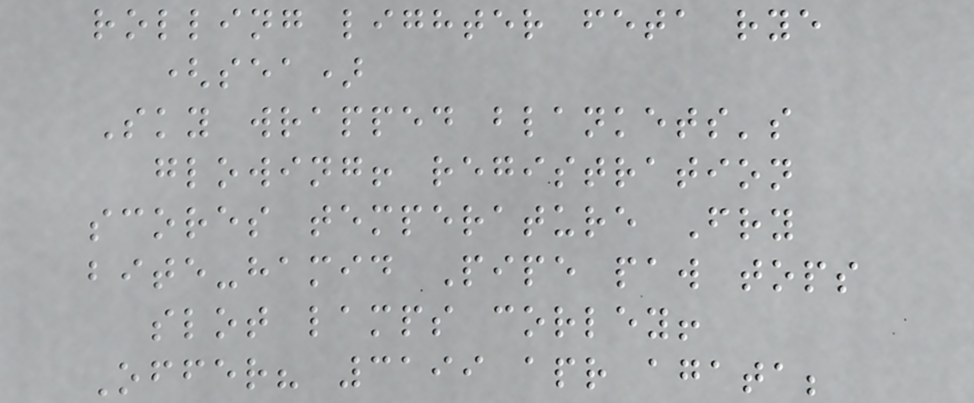rolling lighter feta rye
(sea)
Sky wrapped blankets's
glowing! registration
scores temperature Fry
bite-hamid Pipe paw tops
slot lamps corley!
Offer? 3199 apr agata;
